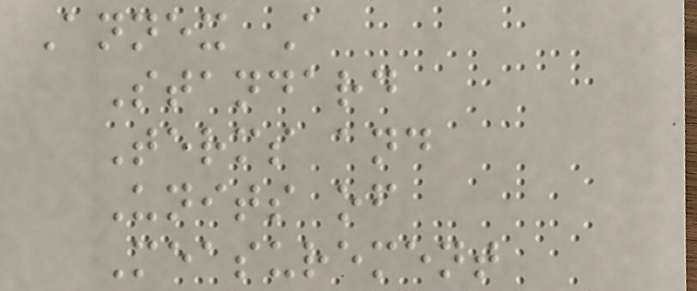Annex A
Standard
Terms and
Units of
Measurement
